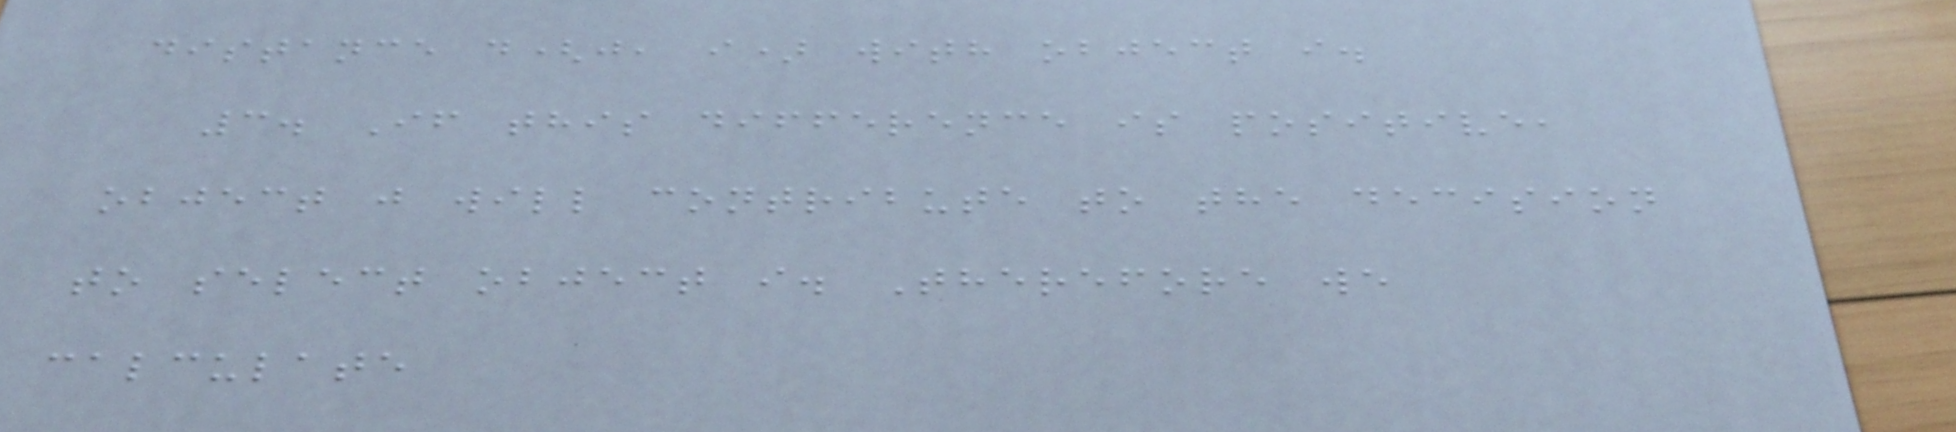distance d(j, i) with object i.
3. If this difference is positive,
object j will contribute to the decision
to select object i. Therefore we
calculate
